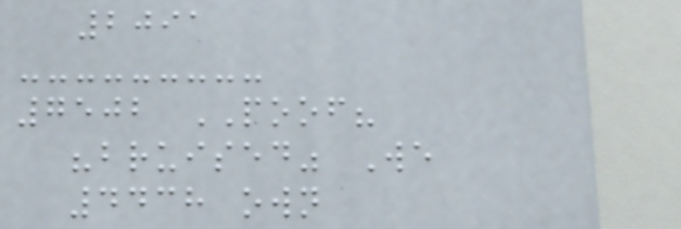2091
7502 POOF?
"bruised" We
4438 own
